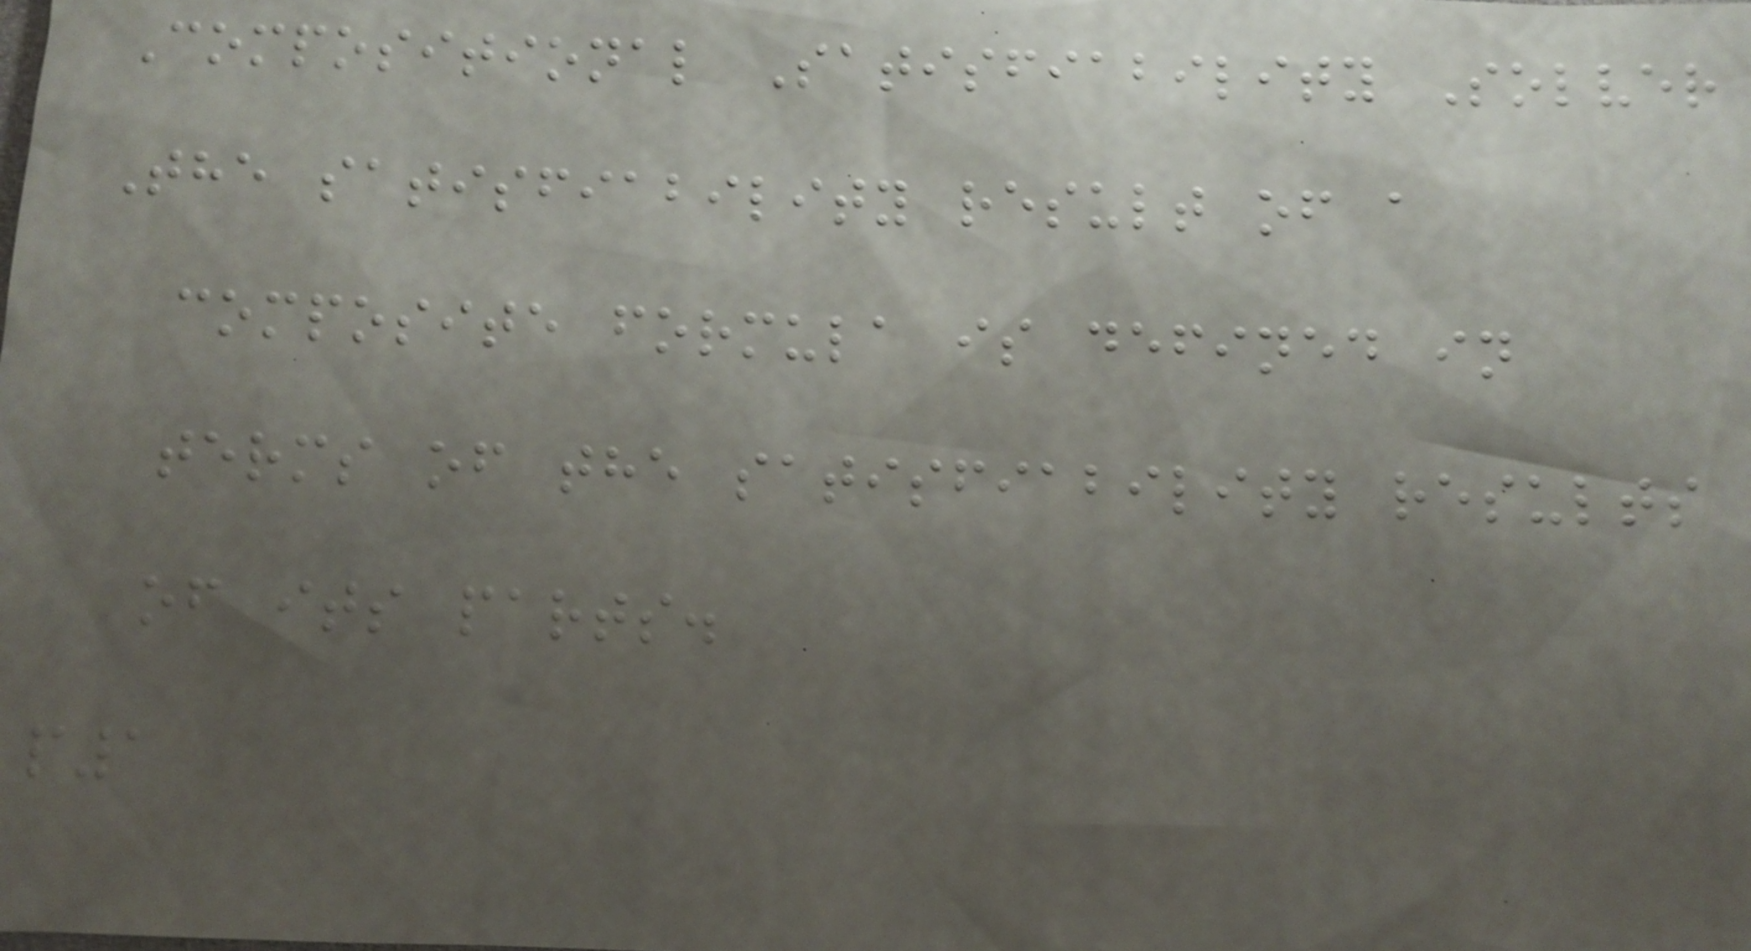Compositional Satisfiability Solver
The satisfiability result of a
composite formula is defined in
terms of the satisfiability results
of its parts.
p1
